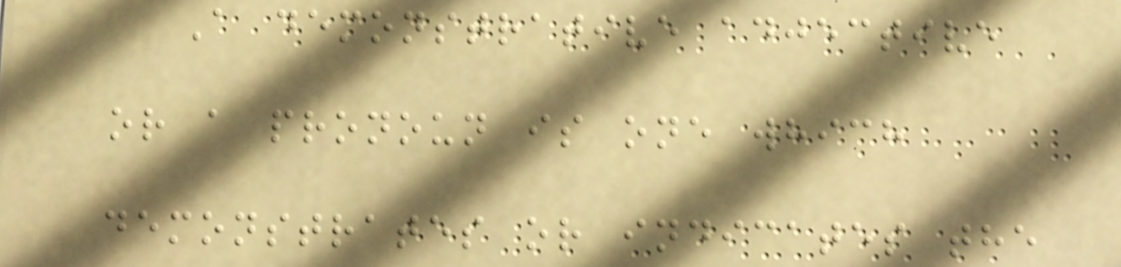A demonstrative adjective
or a pronoun is one which
demonstrates or indicates the
